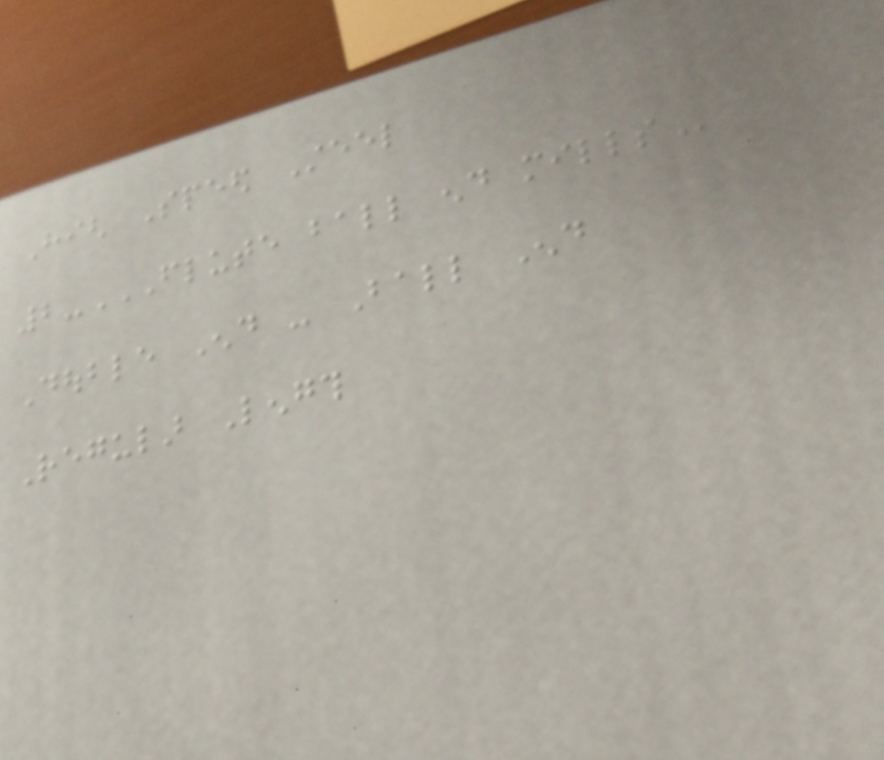High Speed Steel
2-FLUTE BALL END MILLS
Double End - Ball End
Regular Length
